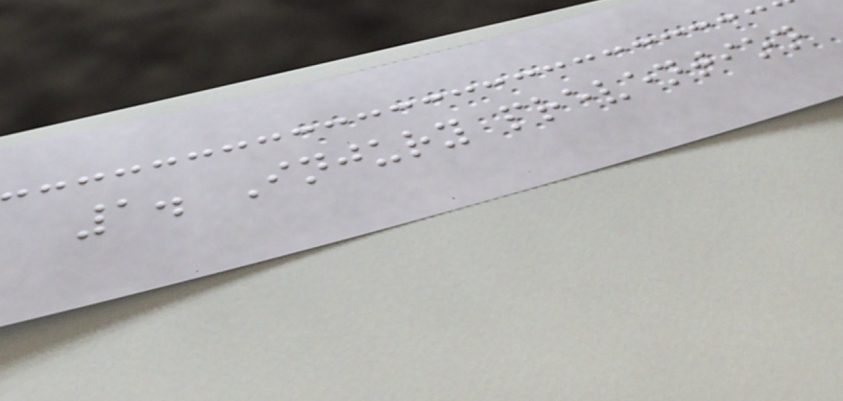1. Injury prevention
